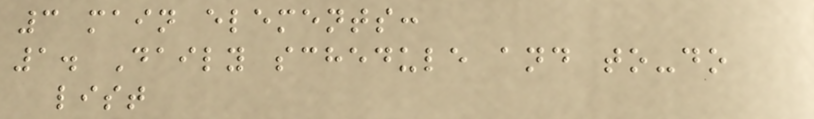3 main elements:
1. Daily schedule and to-do
list
